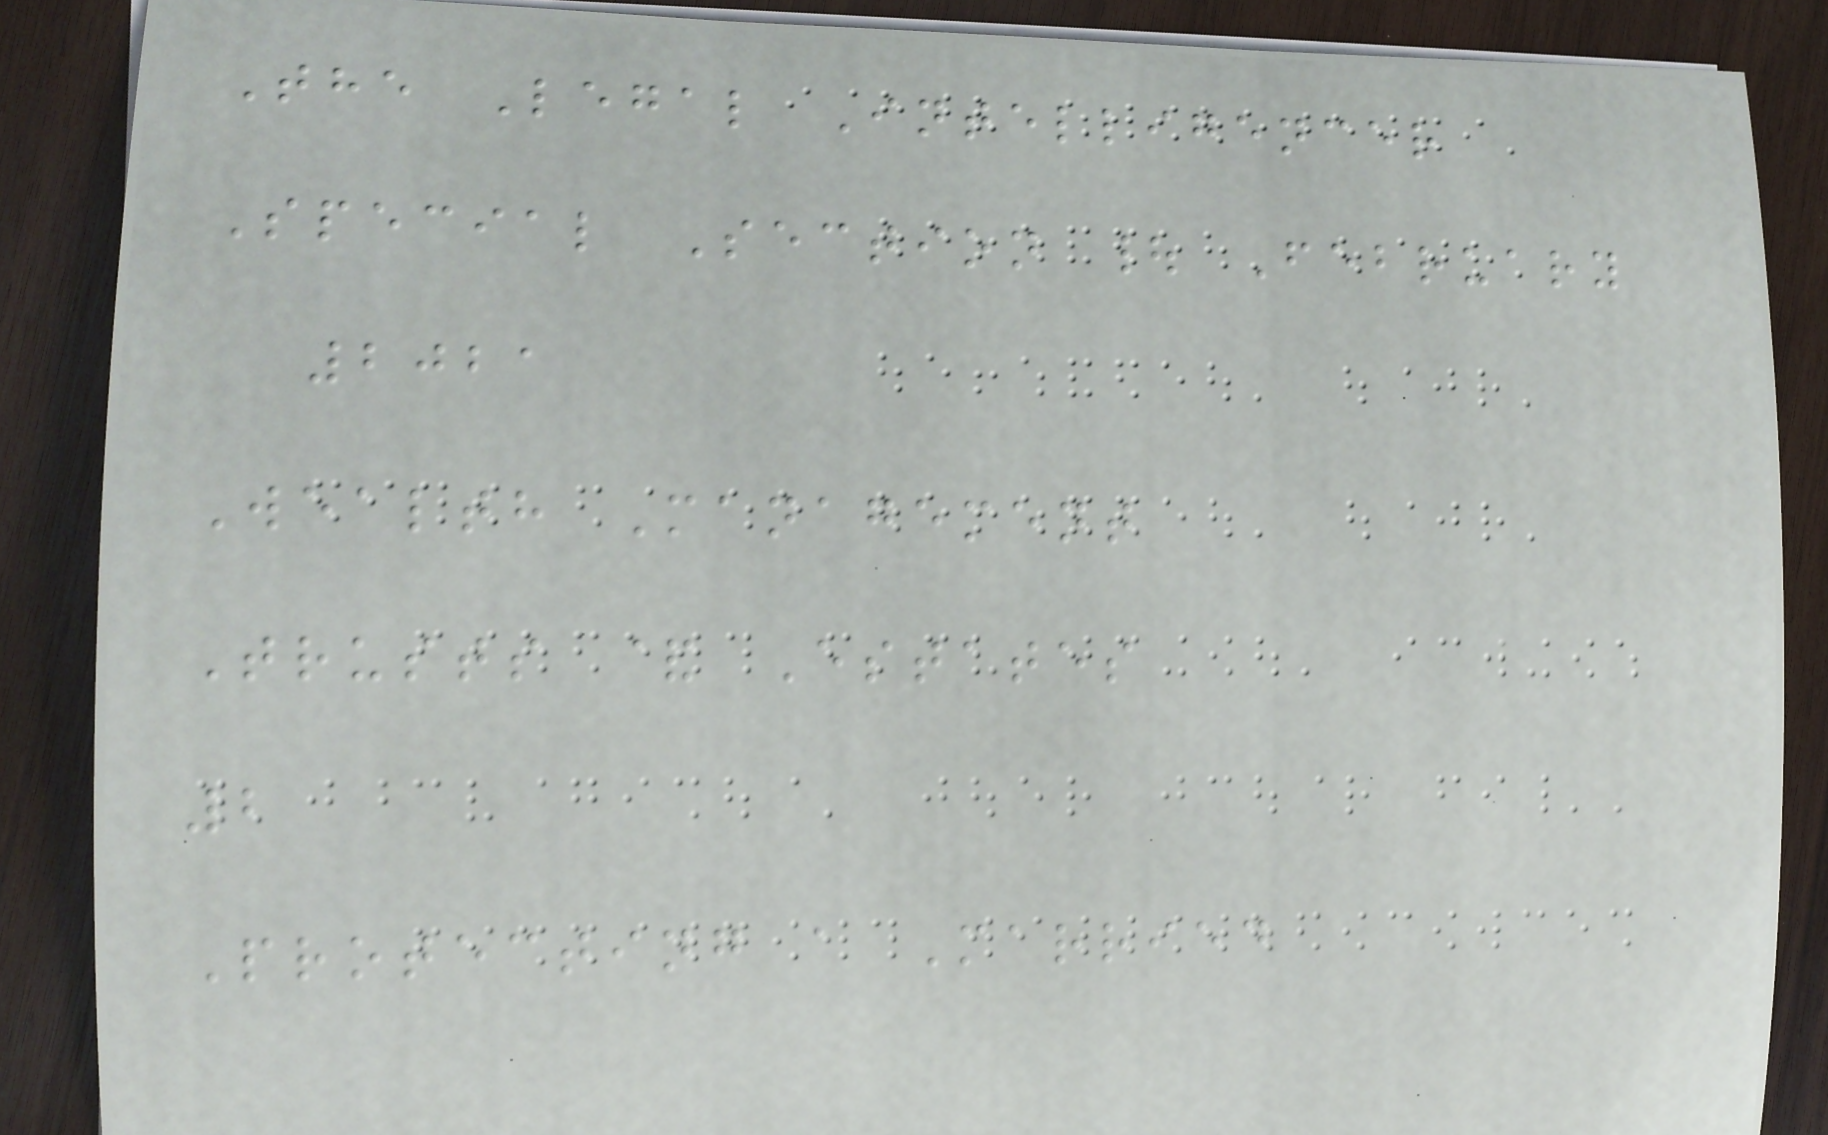The Legal Intelligencer
Special Section | February
2021
Wealth Management
Trusts & Estates
2
Protecting a Married
